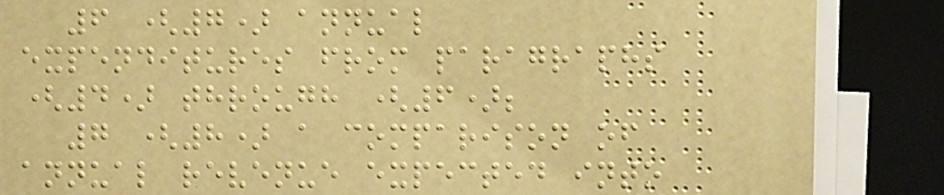6 (7) annual
expenditures from paragraphs
(4) through (6);
7 (8) a comparison of
annual revenue expected into
